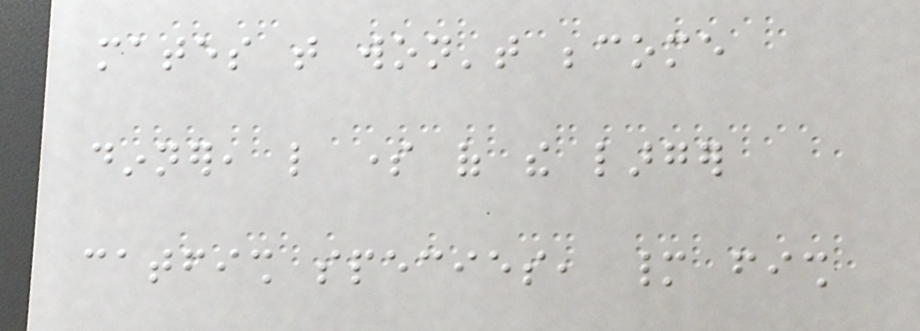mates that won't become
dinner, like some of the larger
catfish species, many fish
